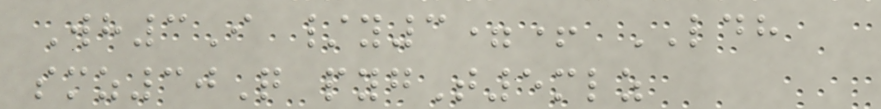Wh3I /y3=+ LDH
smz30Q pygT5mlz
